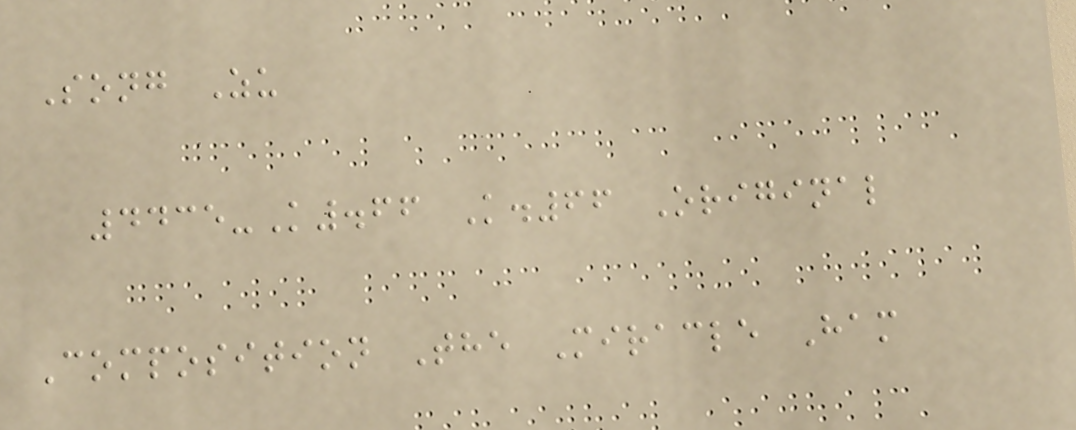Song Zu
4435-K.66 K.66 Original
Composition The Miracle Ham
